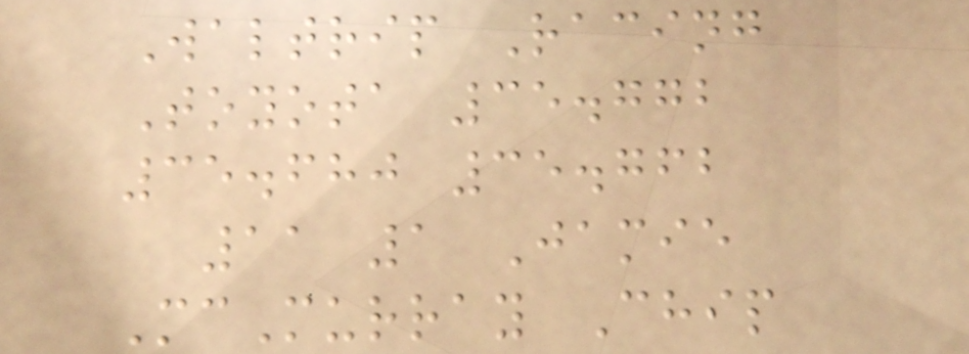Waltrip Racing
Toyota 35.772
35.680 35.762
11 1 Jamie
McMurray Chip
